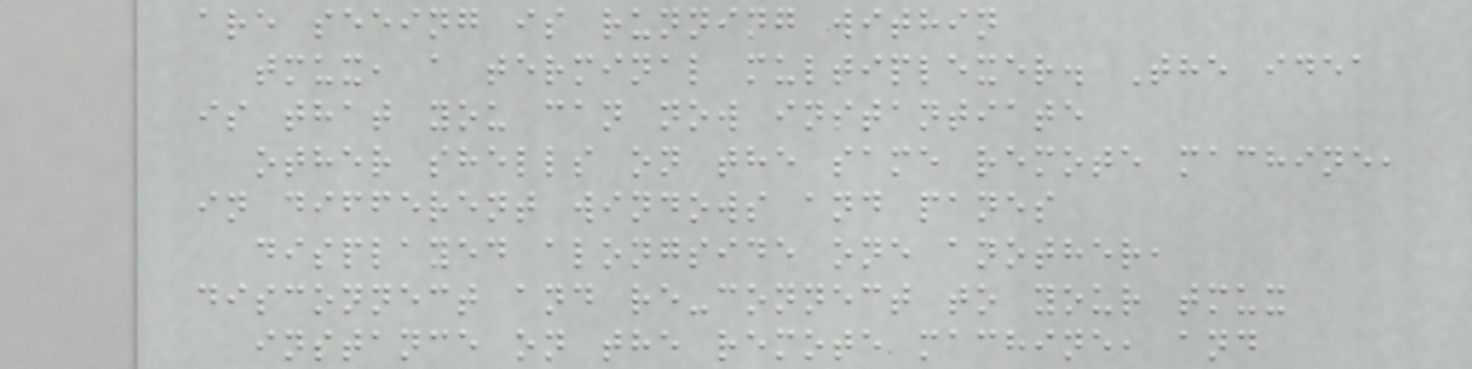are seeing is running within
tmux, a terminal multiplexer. The idea
is that you can now instantiate
other shells on the same remote machine,
in different windows and panes
displayed alongside one another,
disconnect and re-connect to your tmux
instance on the remote machine, and
